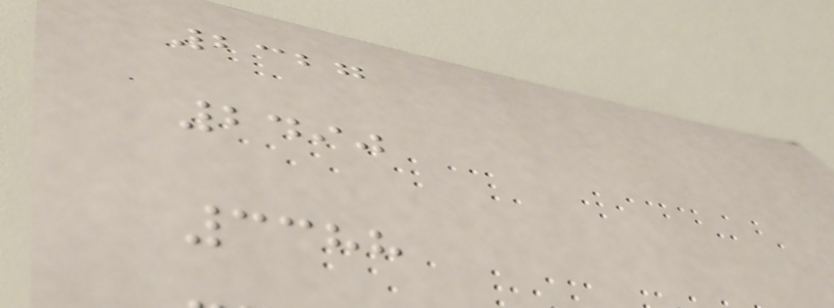2327
2490
3388
